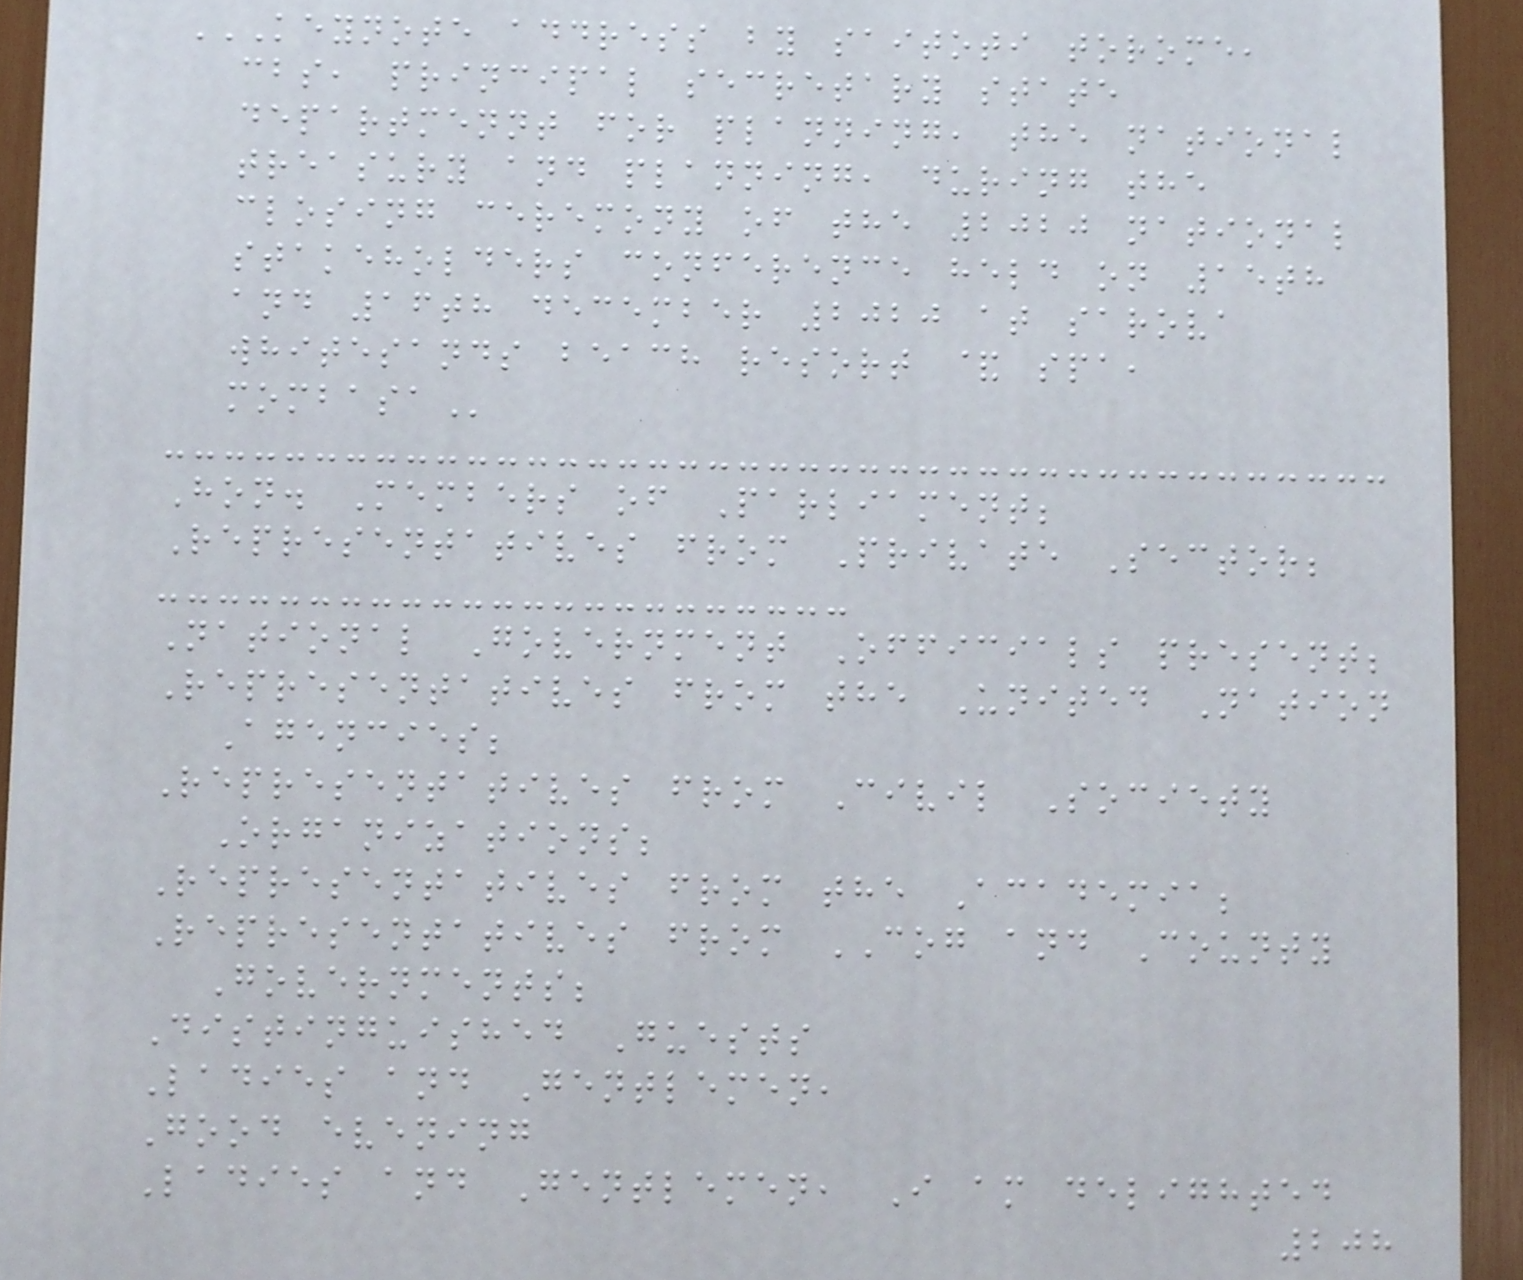KEYNOTE ADDRESS BY SAITOTI TOROME,
CBS, PRINCIPAL SECRETARY STATE
DEPARTMENNT FOR PLANNING, THE NATIONAL
TREASURY AND PLANNING, DURING THE
CLOSING CEREMONY OF THE 2020 NATIONAL
STAKEHOLDERS CONFERENCE HELD ON 15TH
AND 16TH DECEMBER 2020 AT SAROVA
WHITESANDS BEACH RESORT & SPA,
MOMBASA
Hon. Members of Parliament;
Representatives from Private Sector;
National Government Officials present;
Representatives from the United Nation
Agencies;
Representatives from Civil Society
Organizations;
Representatives from the Academia;
Representatives from COG and County
Governments;
Distinguished Guests
Ladies and Gentlemen,
Good evening
Ladies and Gentlemen, I am delighted
208
